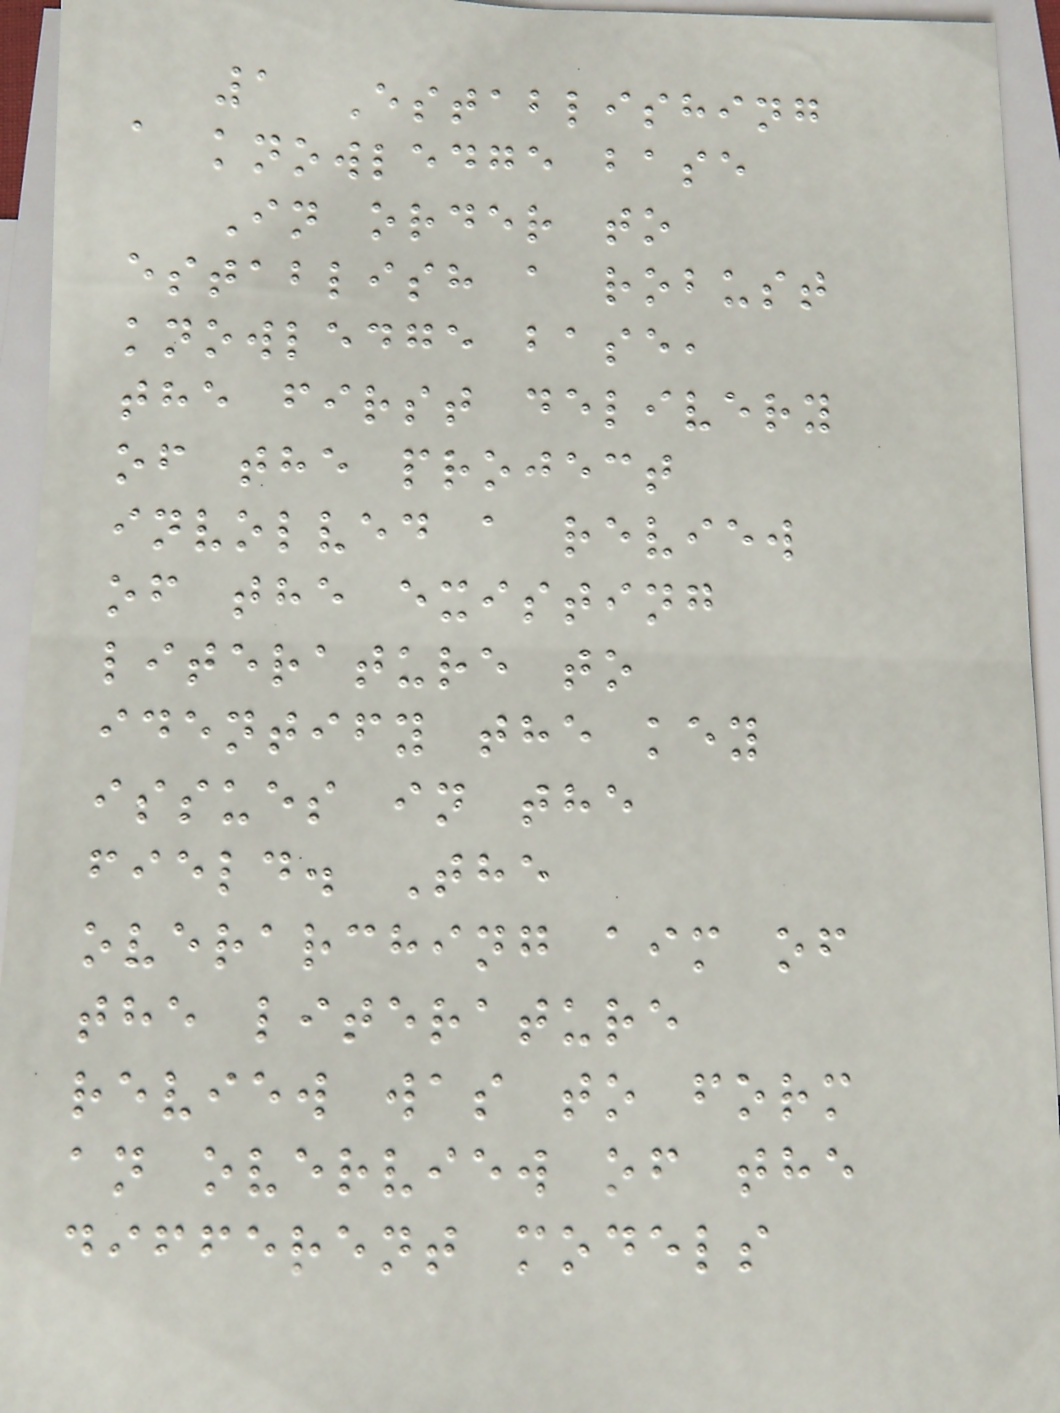1 Establishing
a knowledge base
In order to
establish a robust
knowledge base,
the first delivery
of the project
involved a review
of the existing
literature to
identify the key
issues in the
field. The
overarching aim of
the literature
review was to form
an overview of the
different models
